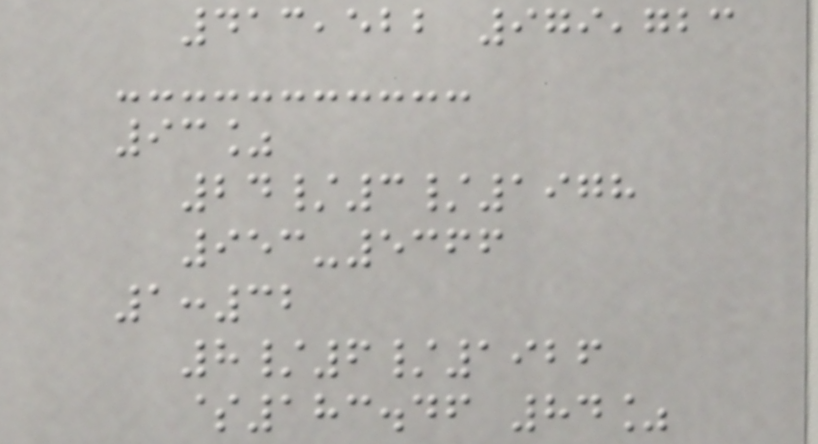413,522 979,723
93%
24/3/1978
953-5366
1:32
8/6/1926
$183.46 84%
